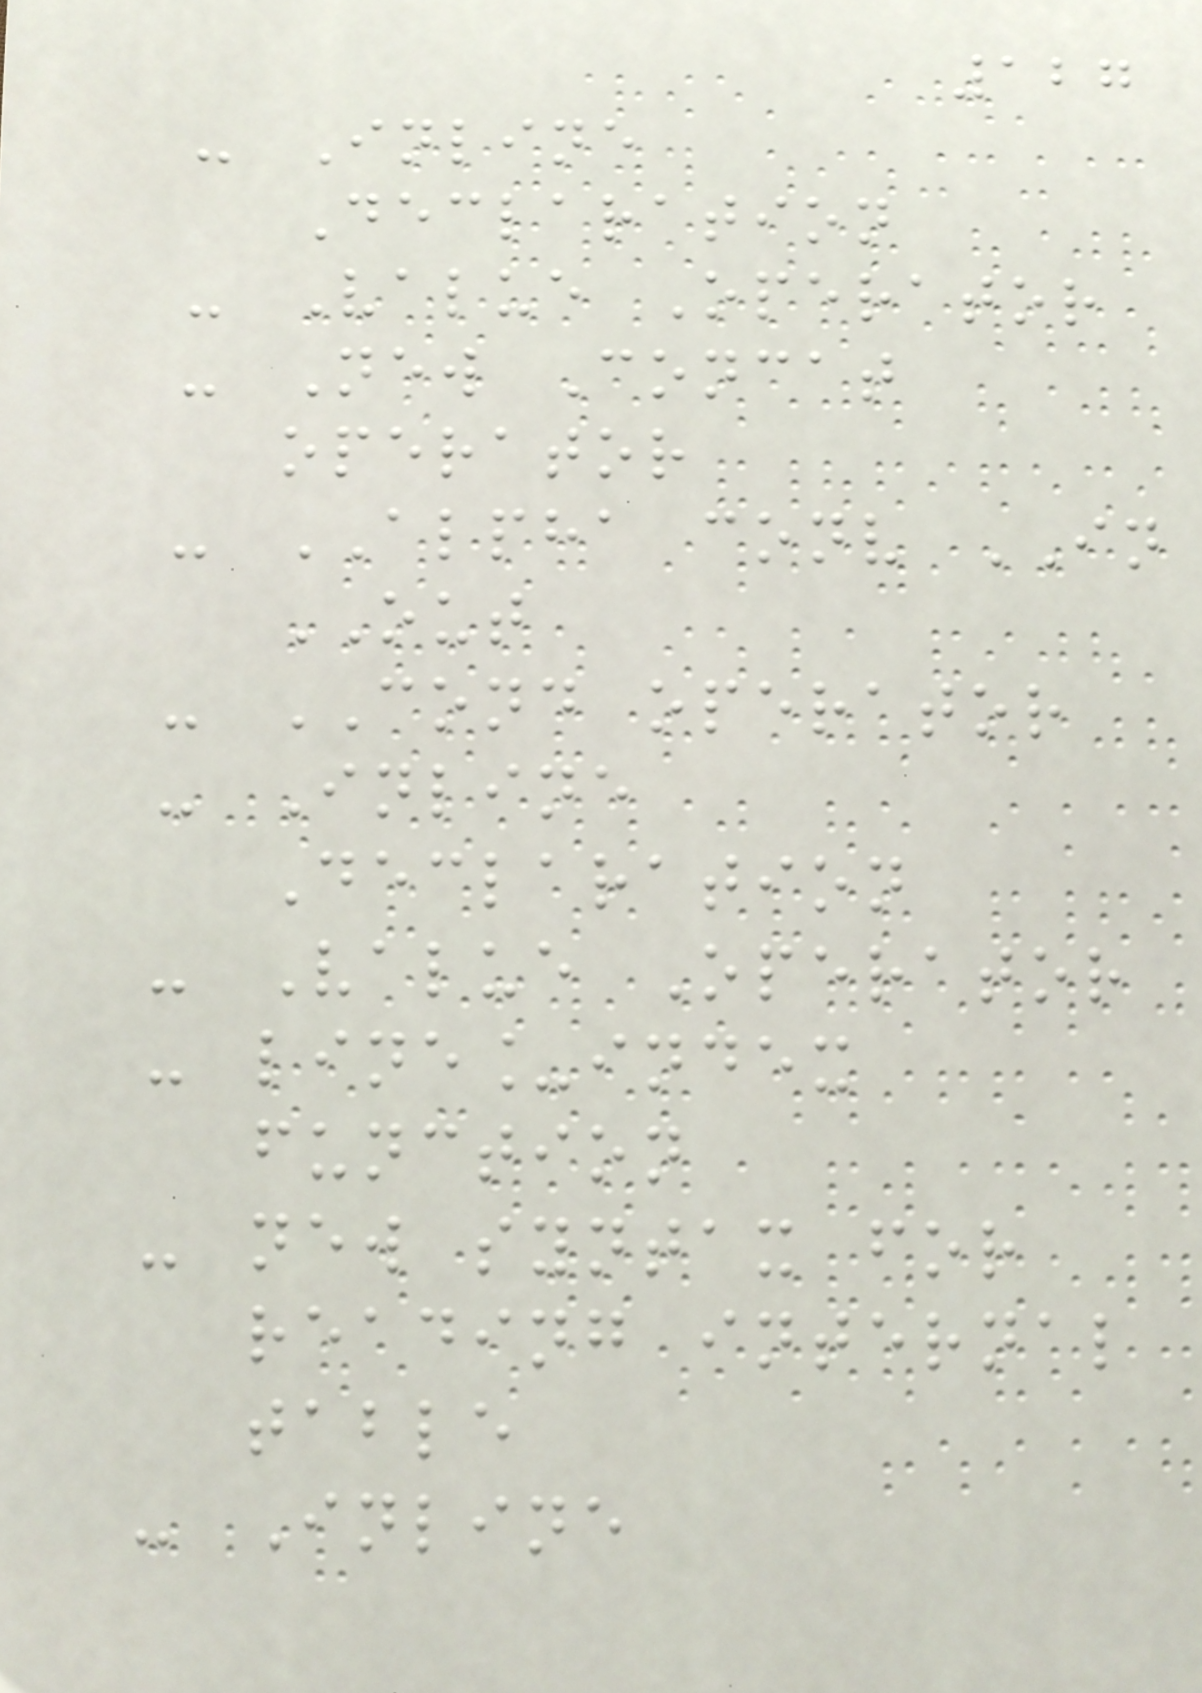127
- Inline
Declaration
- Value Operator
- New Concat
operator
- ALPHA conv IN
OUT
- COND operator
- Inline
Declaration
- Value Operator
- line_index
function
- new syntax for
reading internal
table
- Inline
